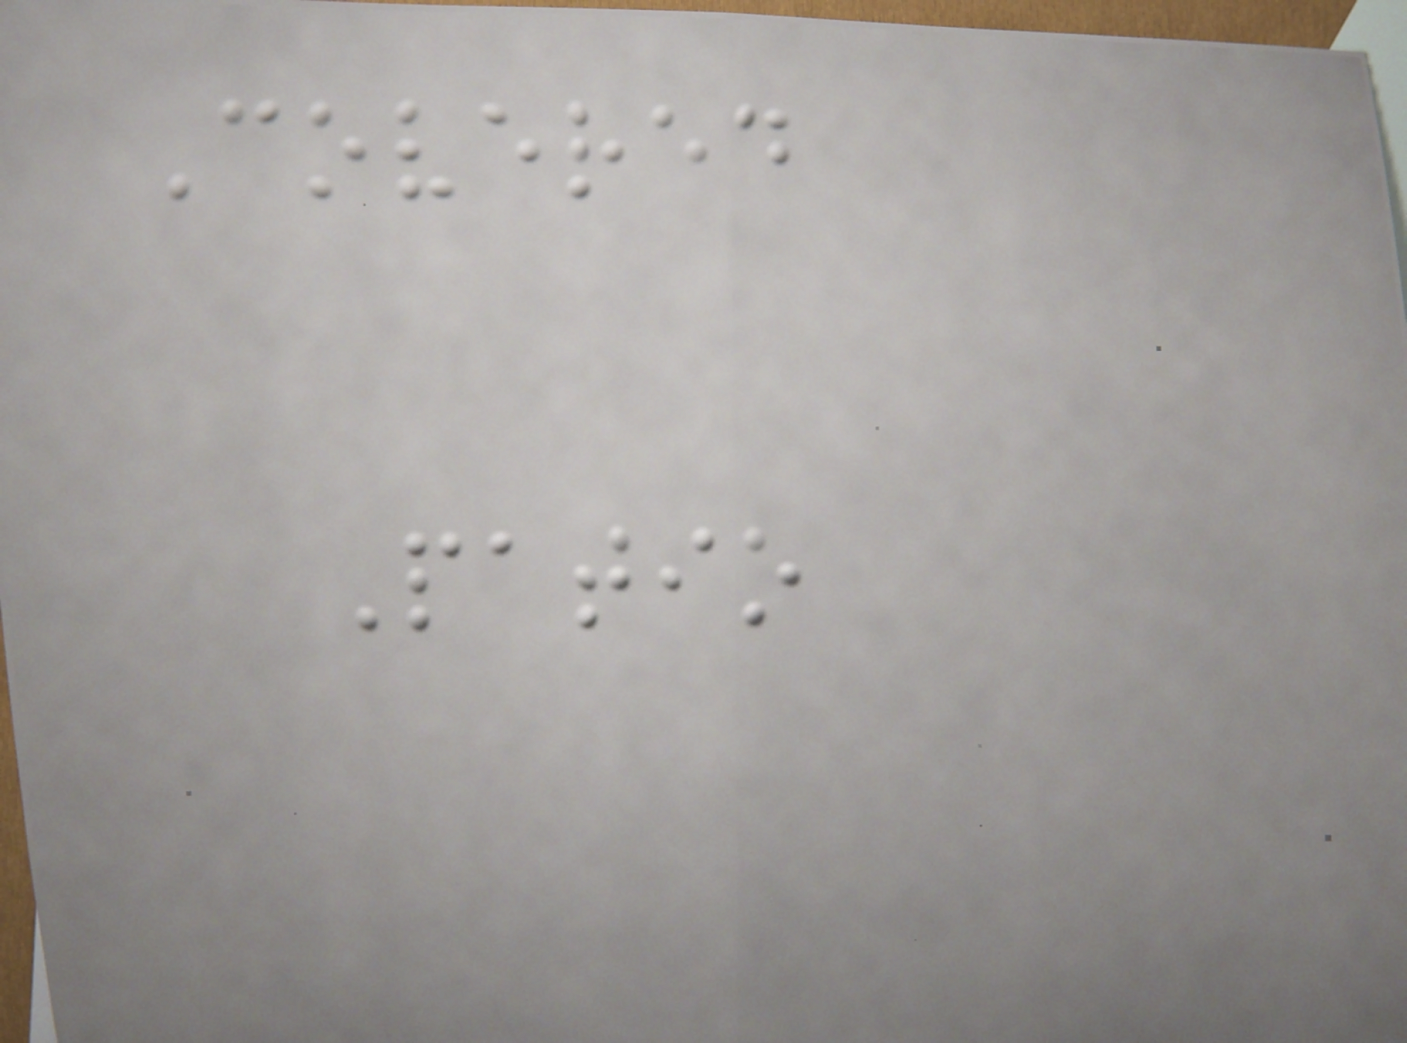Covered
Patio
